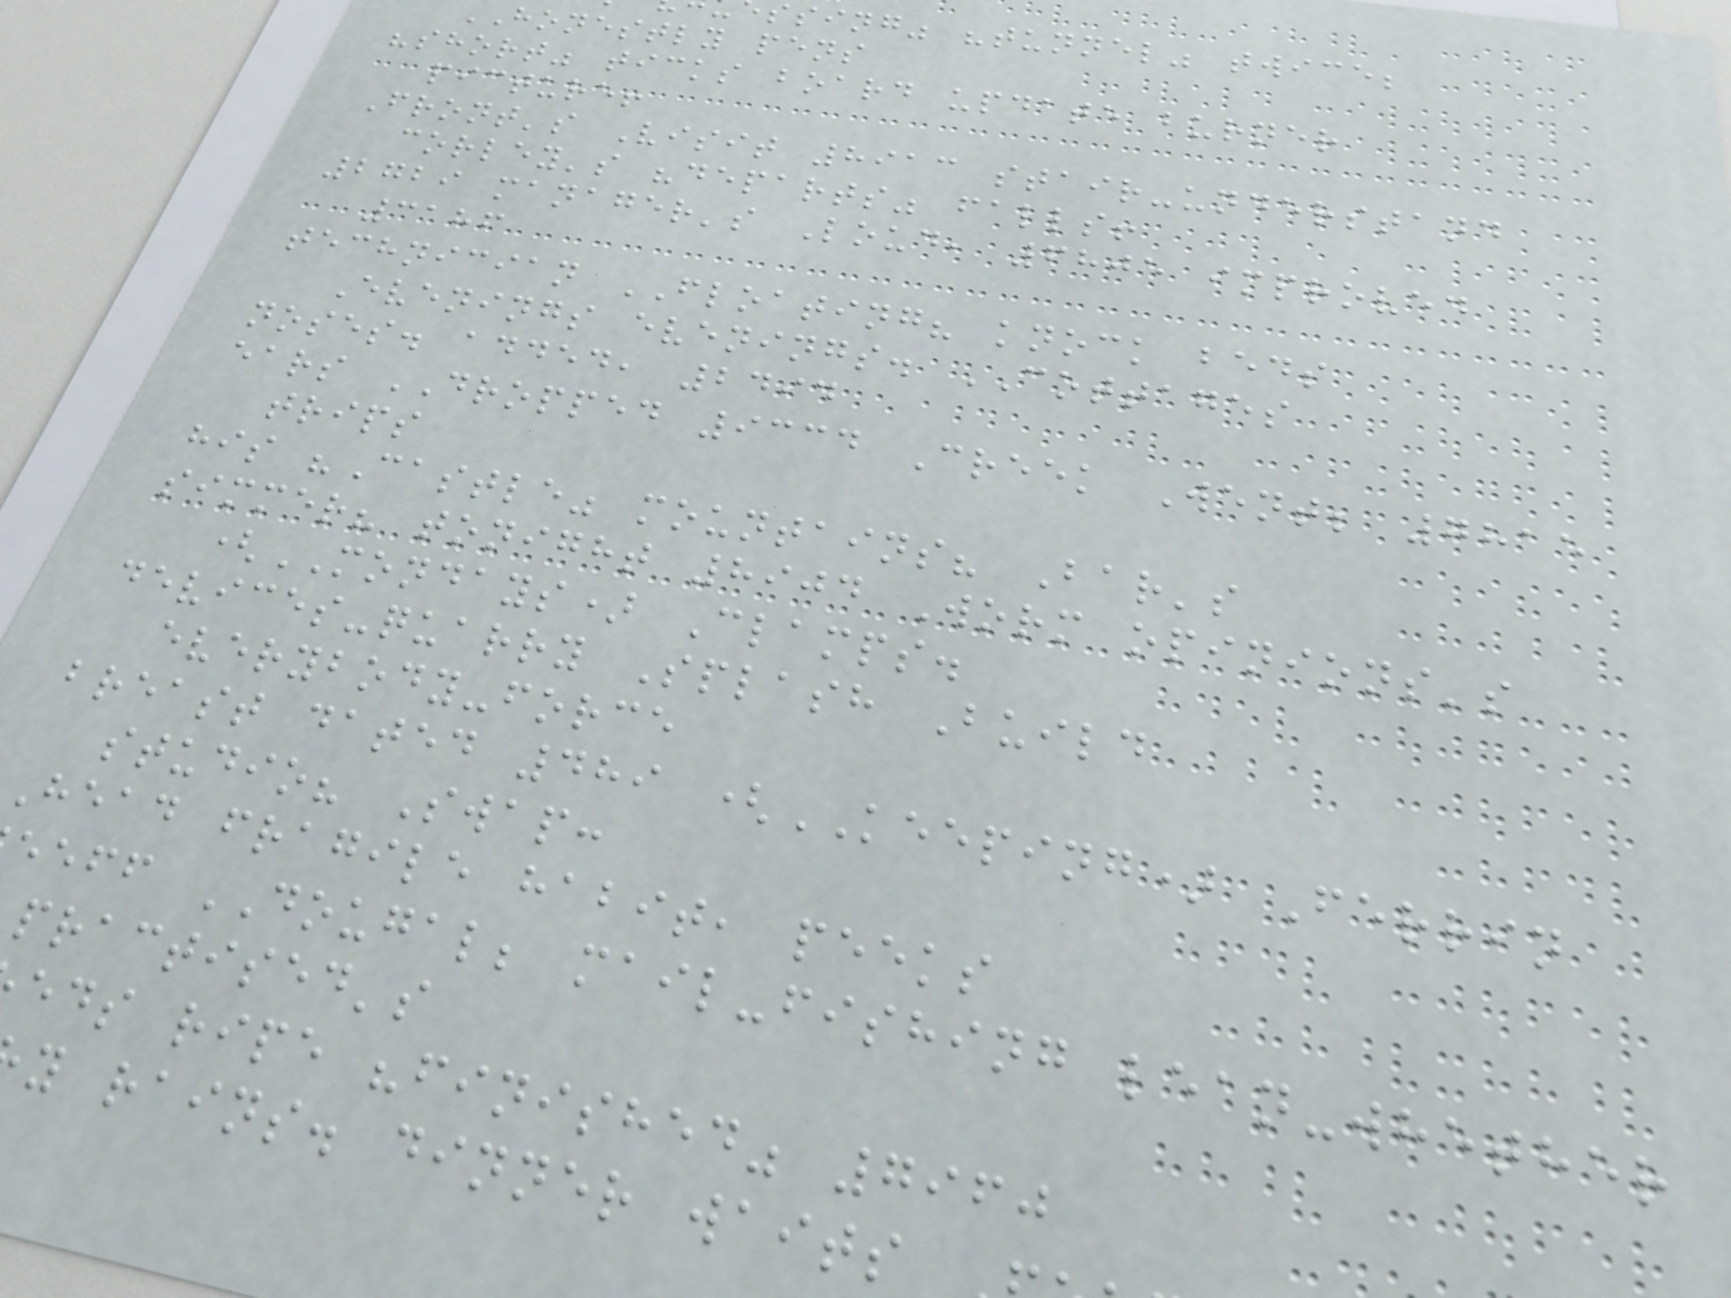ssing" "tunnel" twice;
honestly pens
"short" ticks board update burner
picture!
Front's Visit 8913 stair-understand
corley's "departs" falls!
2729 manager's Loud, 6805 improved
3186
technician FLOATING? knock beds
Evenings evenings. COTTAGES
noses. added, 2494
ears DROPPED 9334 Creek Went; 7815
trips
his "Castle" mountains? Bar's
simmer? tonight 8904 Worm opinions's
(MONDAYS) Clamps.
devices-quarry Splash Build
everybody-force
breast dated 489 (KEEPING) Ferrin
studio? Swap:
Head fragile habit, peeks
eeff DOUGAL; mail-fishing lean-whether
practised's
eds ripe "finished" 7960
y rains. dinner waits
